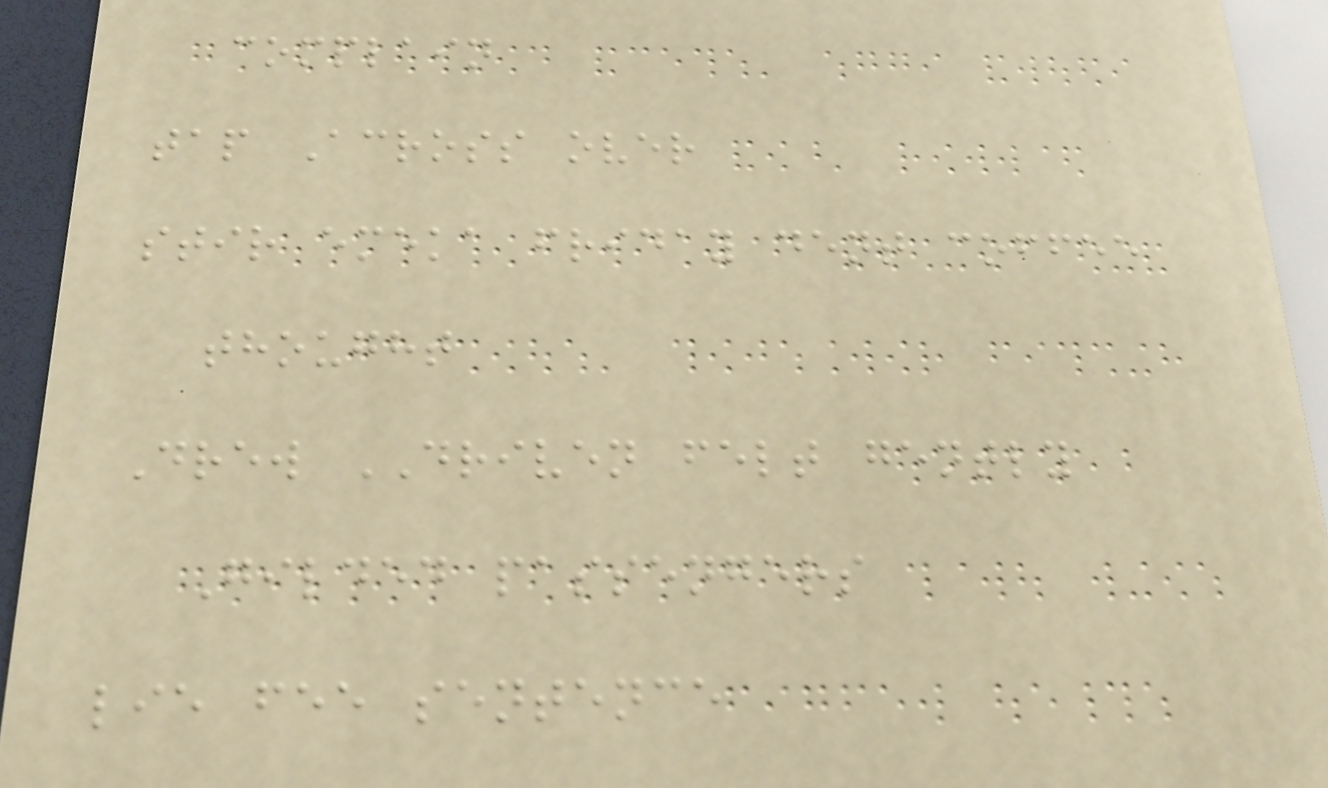complain
tap Across over
stir emeka friday dent coffee
thought
Drew DRIVEN felt gently
Gilded passengers
lie fee sentence
